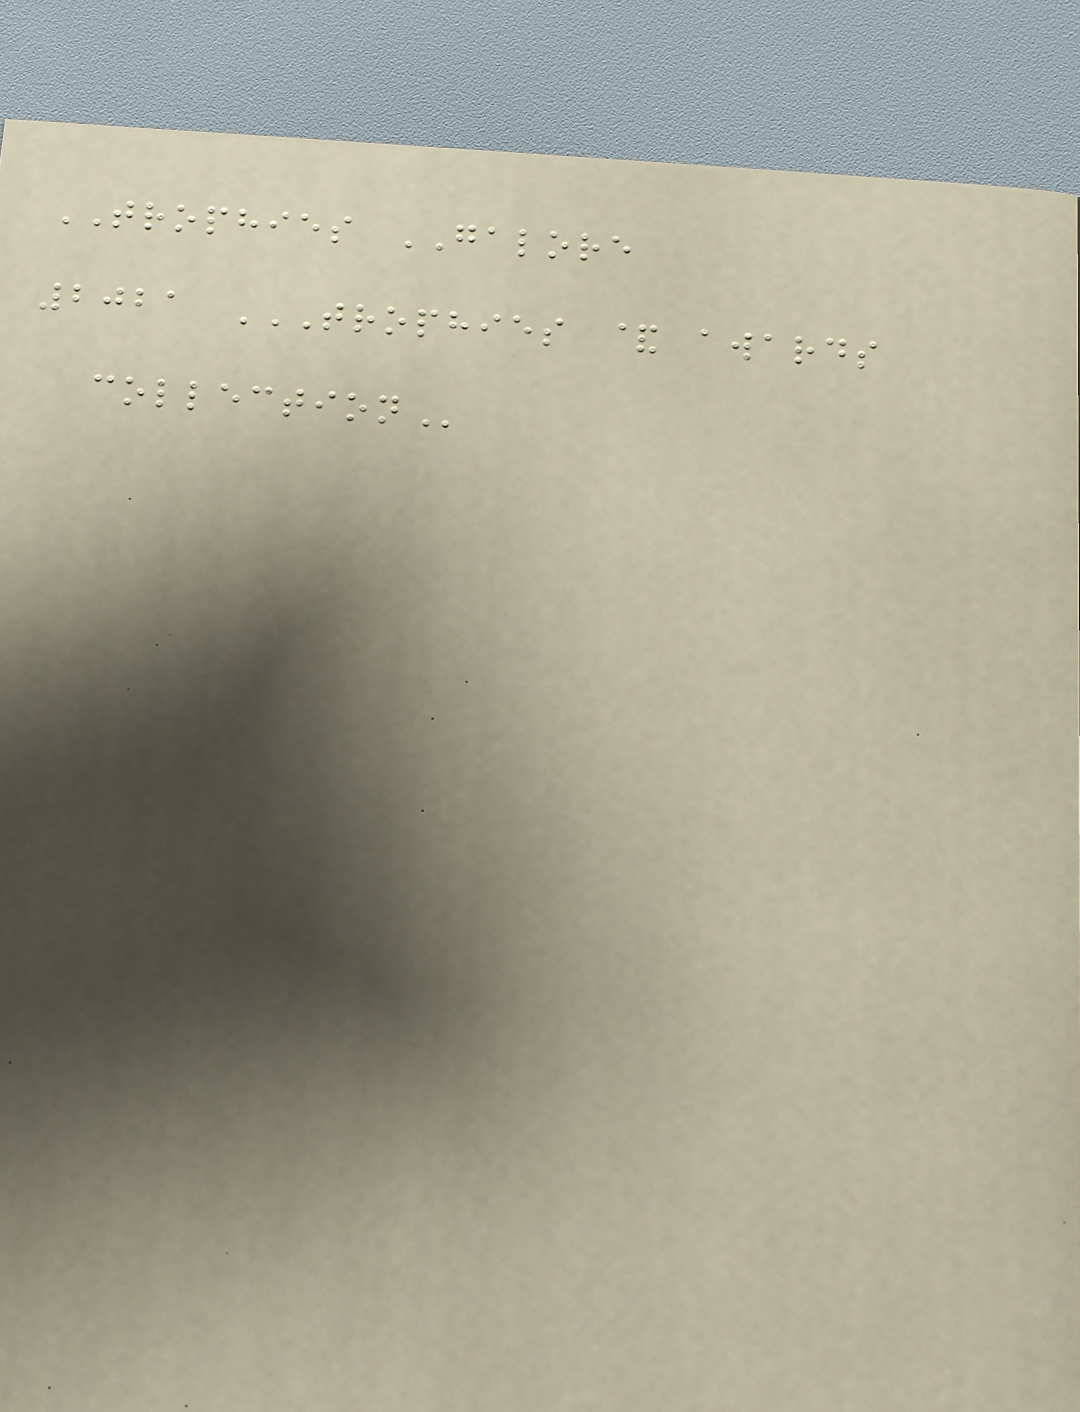TROPHIES GALORE
2021 TROPHIES & AWARDS
COLLECTION
